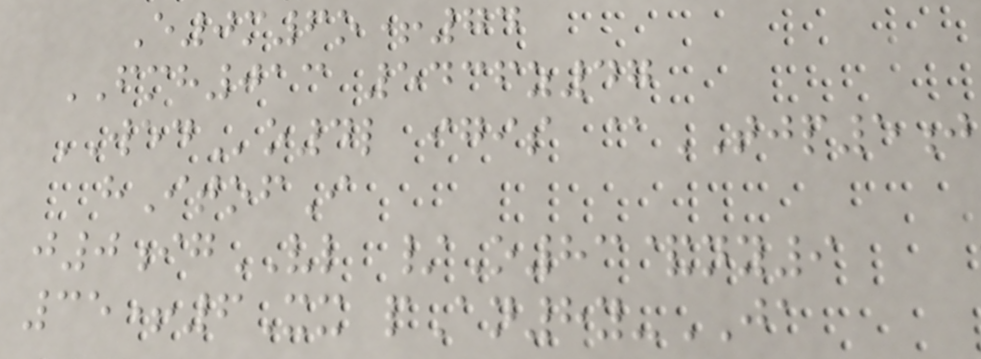E0m6o+74
FMH013 5436z47
WEDo4l igis @TJP5j
hItofI
j0igVL /O83&ny9
35+6Xx pAn8y-JA
